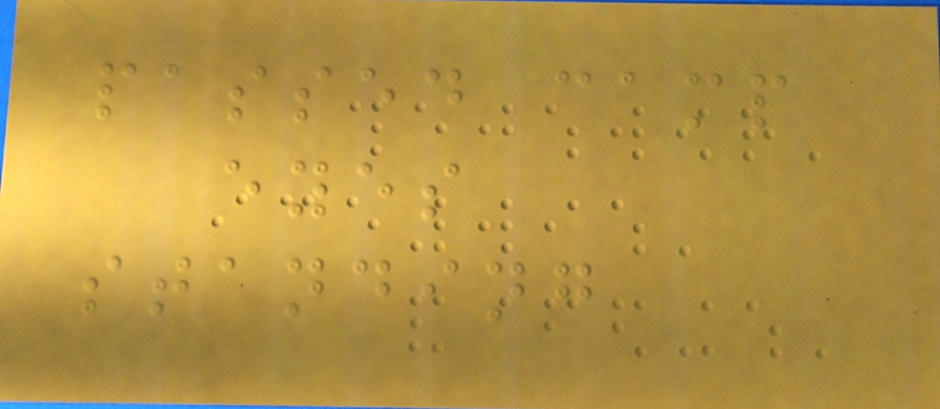passed camp
eyes
standing
